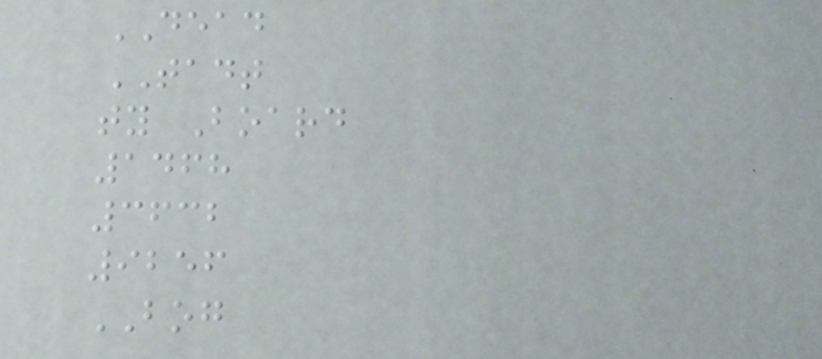DEAD
TADT
ty Board
1468
3632
9256
BOG
